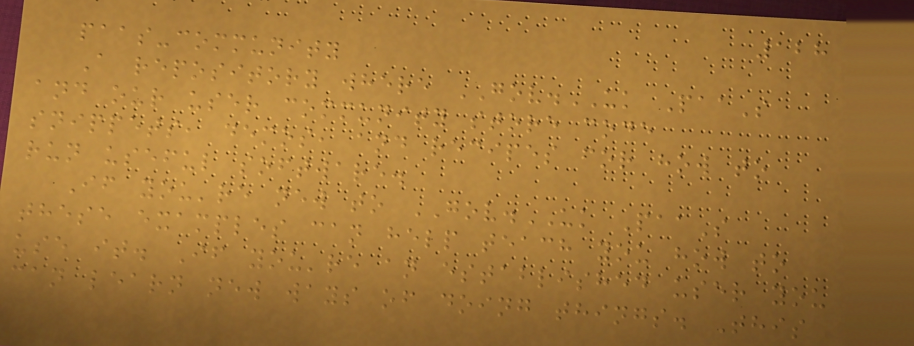128
paas-community
A repository where GOV.UK PaaS
and our user community store code
snippets, demos, and recipes for how to
run useful software.
If you're new to GOV.UK PaaS
these examples can help teach you how to
use it. If you're an established user you
can learn new ways of doing things. This
